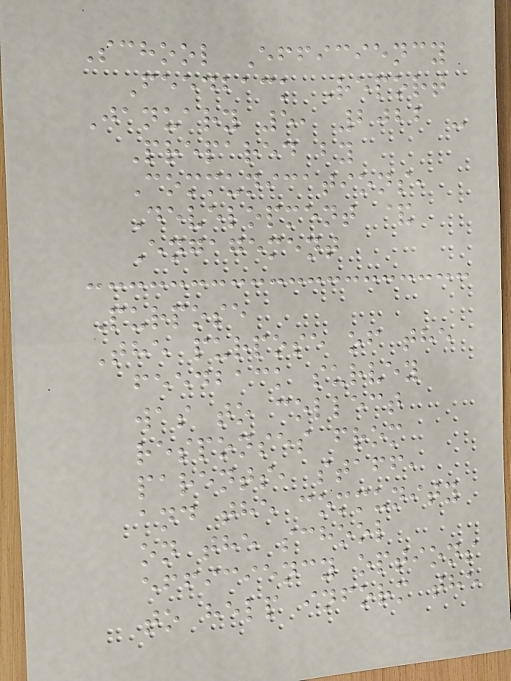School Efficiency
Feedback Report
January 5, 2022 -
Prepared by
Communications,
Development &
Engagement
Purpose
The purpose of the
feedback survey
was to collect
responses from
parents, staff,
and the community
on the school
efficiency options
to help inform the
